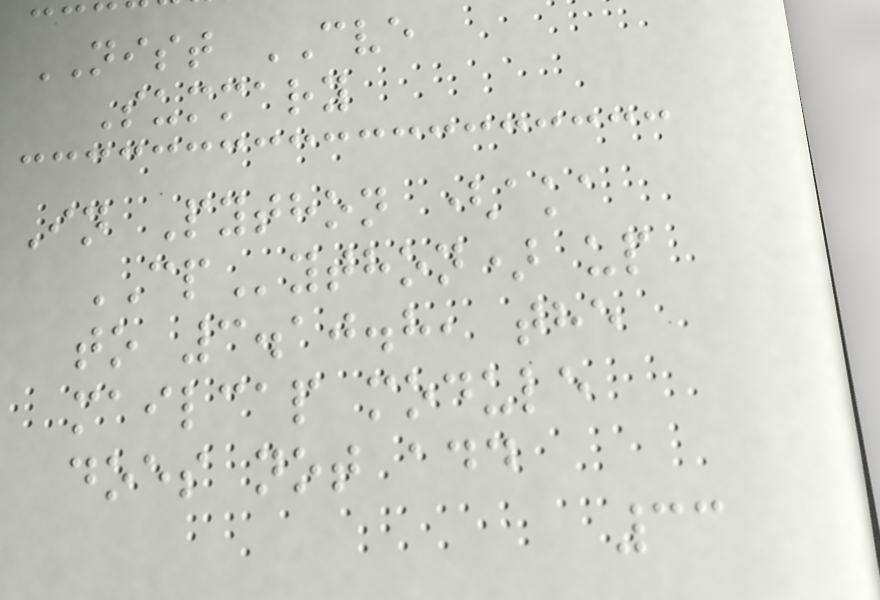NIST CVE
Summary
In Python (aka
CPython) up
to 3.10.8, the
mailcap module
does not add
33
